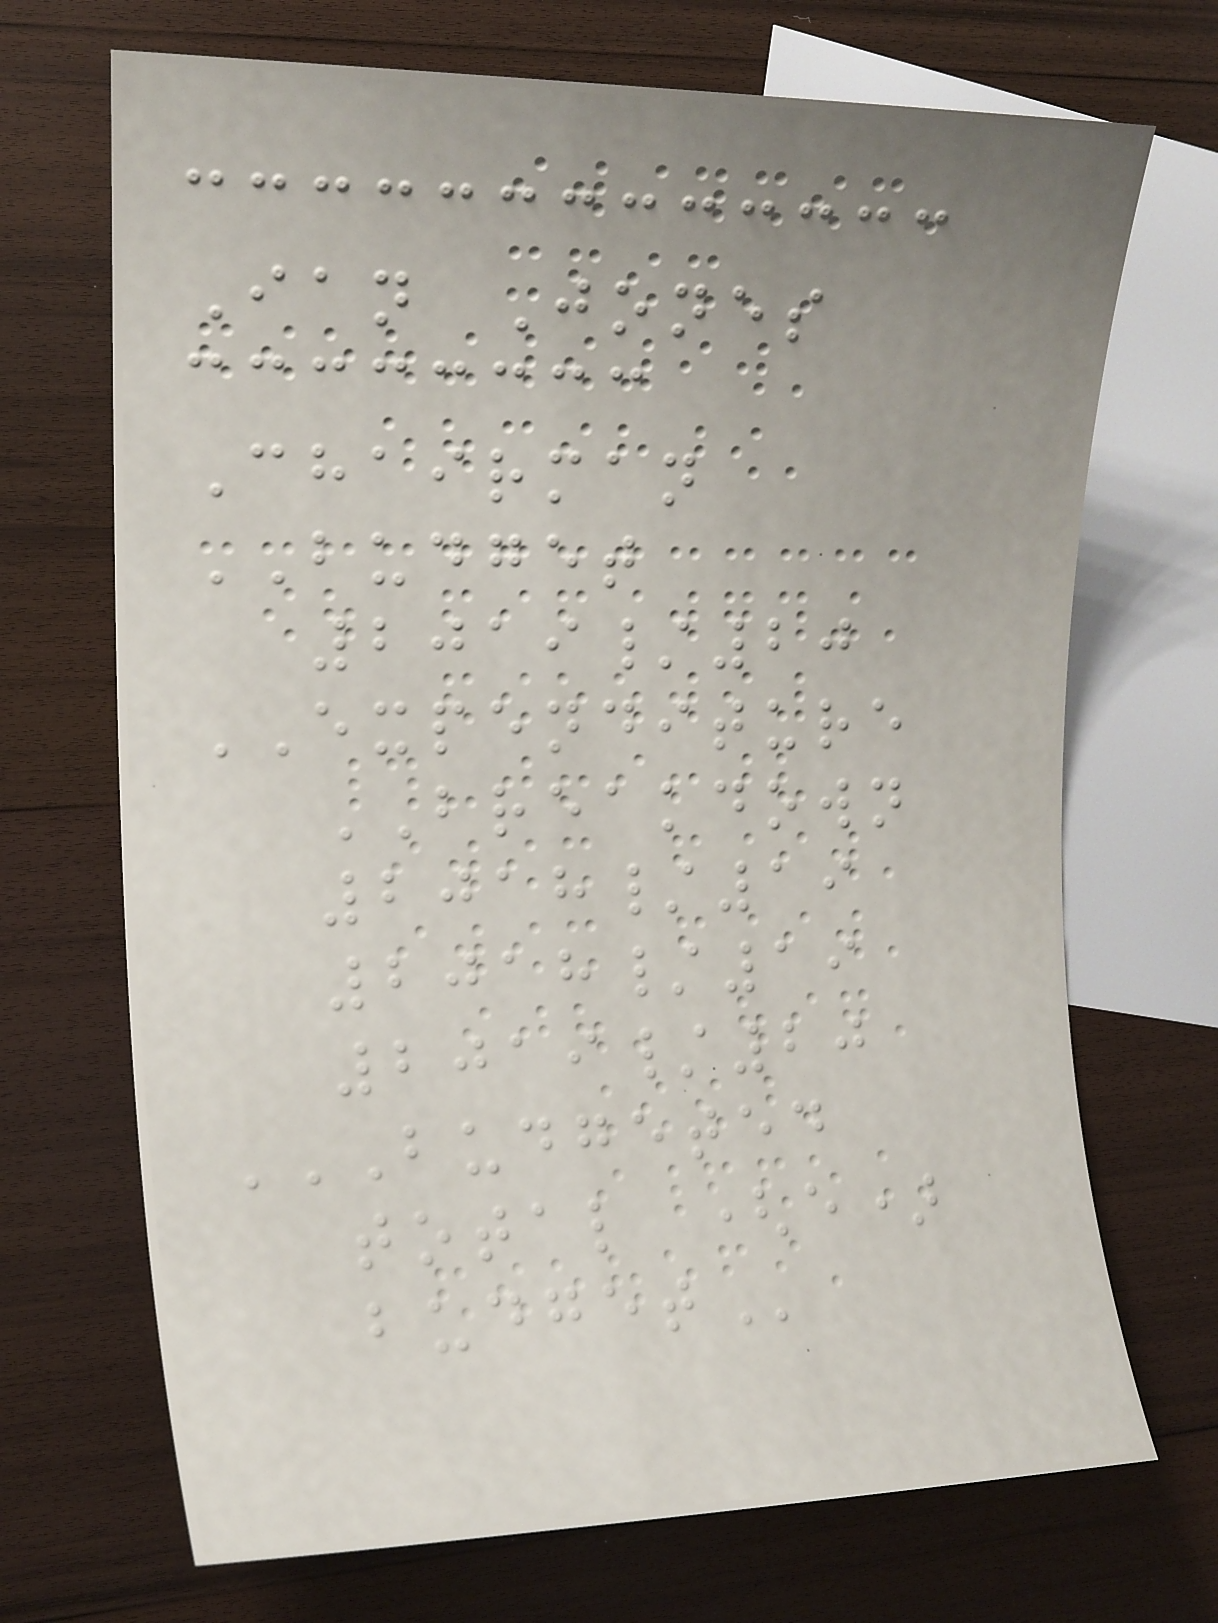Ian Jones
Chairman
BUDGET
2019/20
EXPENDITURE
BREAKDOWN
2018/19
2018/19
2019/20
BUDGETED
TOTAL (E)
BUDGET
